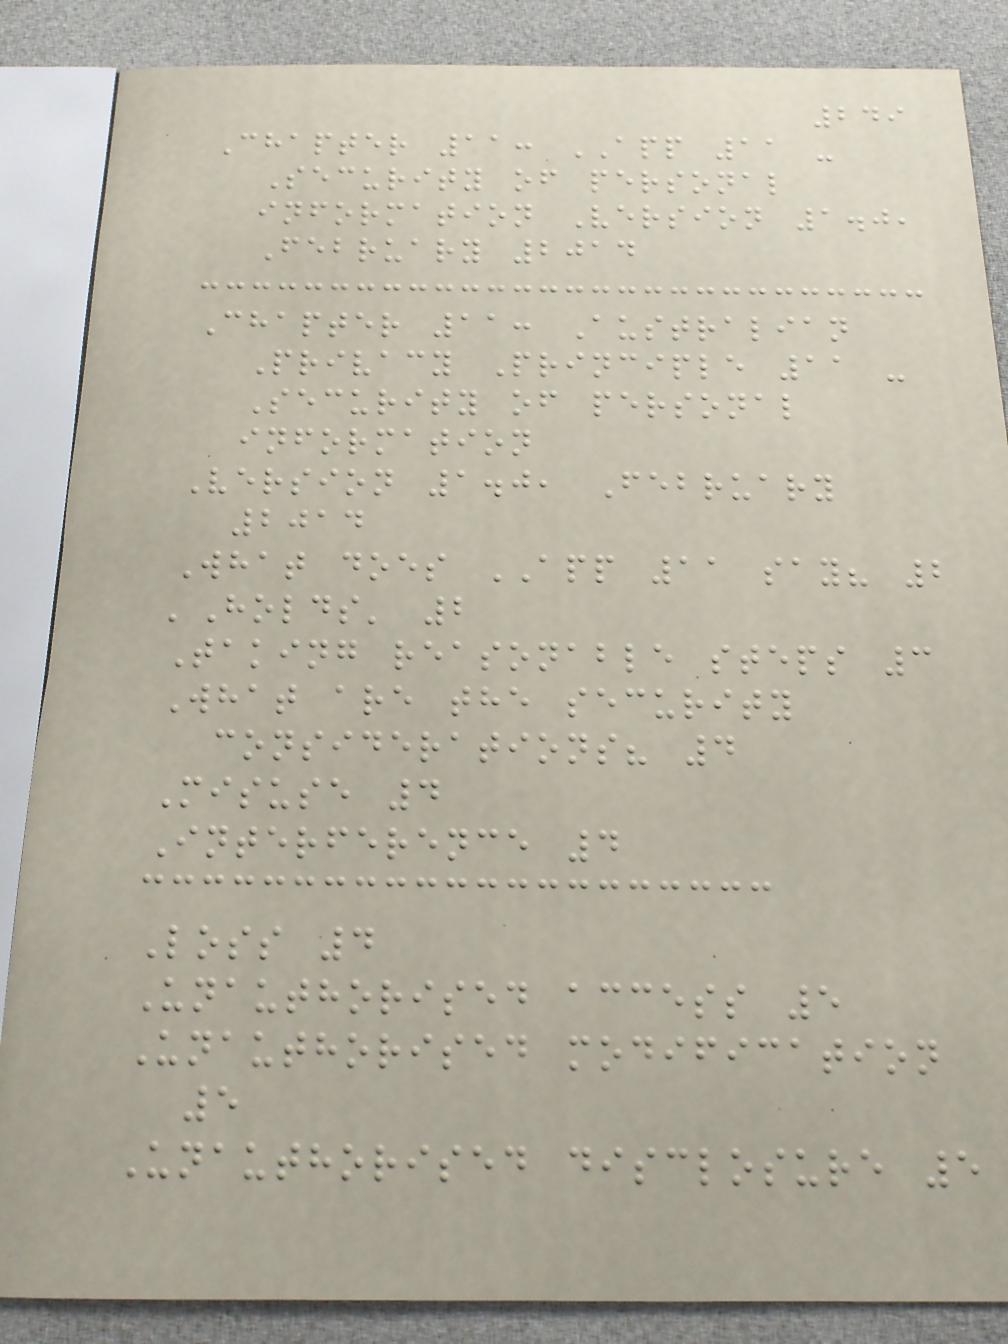249
Chapter 11: APP 11 -
Security of personal
information Version 1.0,
February 2014
Chapter 11: Australian
Privacy Principle 11 -
Security of personal
information
Version 1.0, February
2014
What does APP 11 say? 2
'Holds' 2
Taking reasonable steps 3
What are the security
considerations? 4
Misuse 4
Interference 4
Loss 4
Unauthorised access 5
Unauthorised modification
5
Unauthorised disclosure 5
